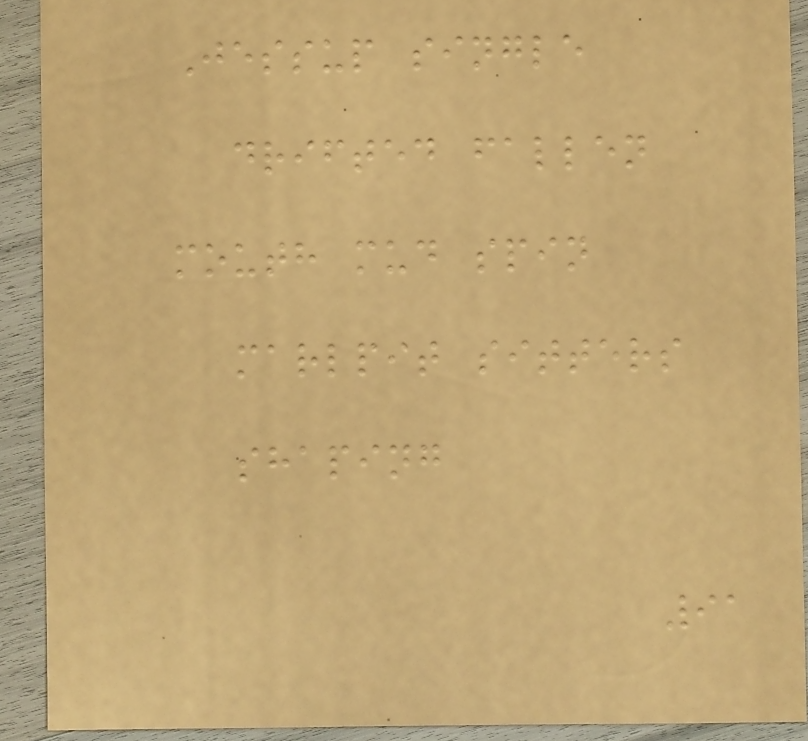Jessup single
drifted fallen
mouth mud spin
marlpit sitters
shaping
91
